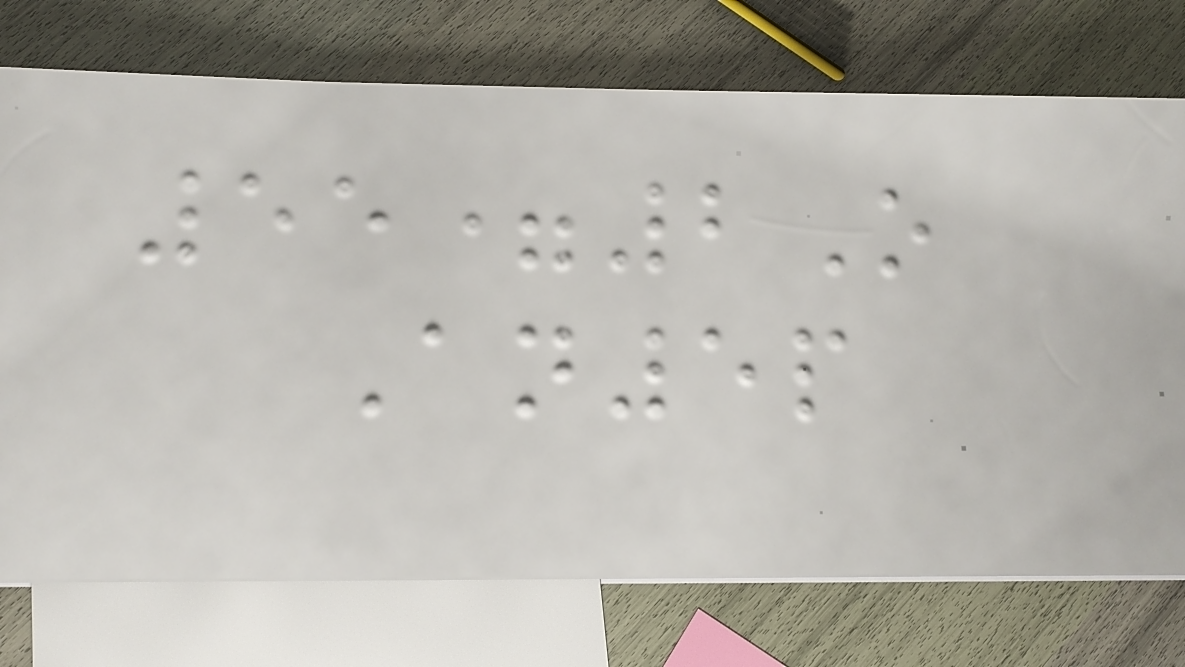55=2O
An5p
